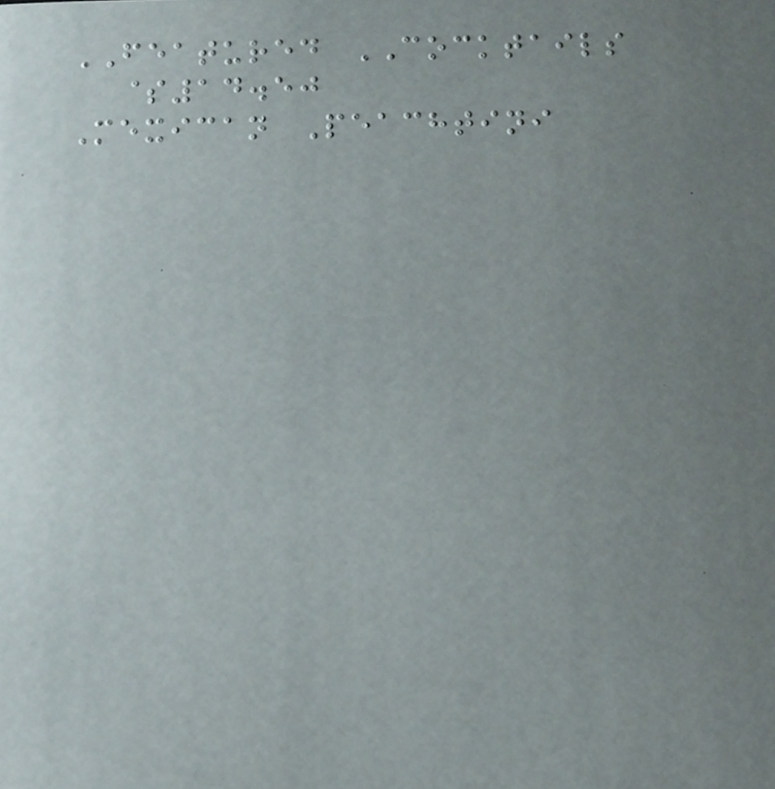FEATURED COCKTAILS
$14.50
Mexican Peachtini
